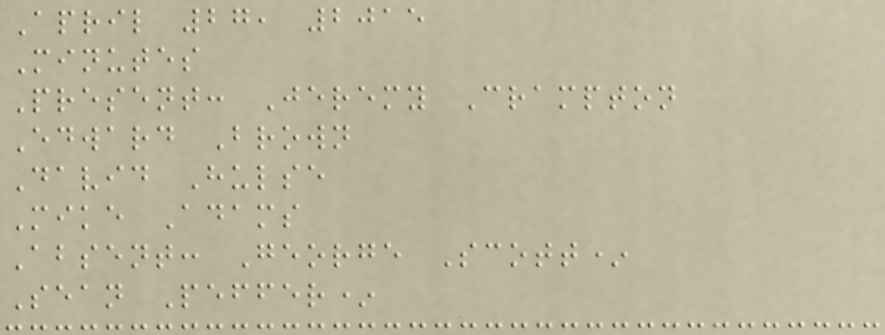April 27, 2015
Minutes
Present: Jeremy Crampton
Edward Brown
David Hulse
Mike Adams
Absent: George Scott*
Sean Peffer*
